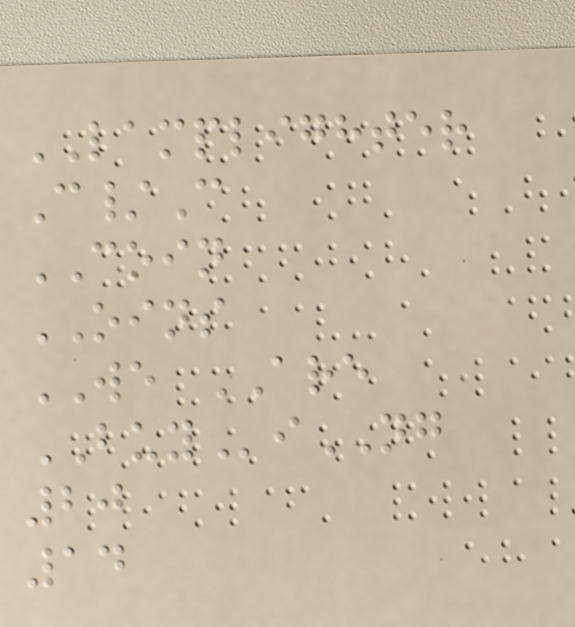LAMPLIGHTER
C/C
COIN
OINS
WE ARE
BUYiNG
20
14
